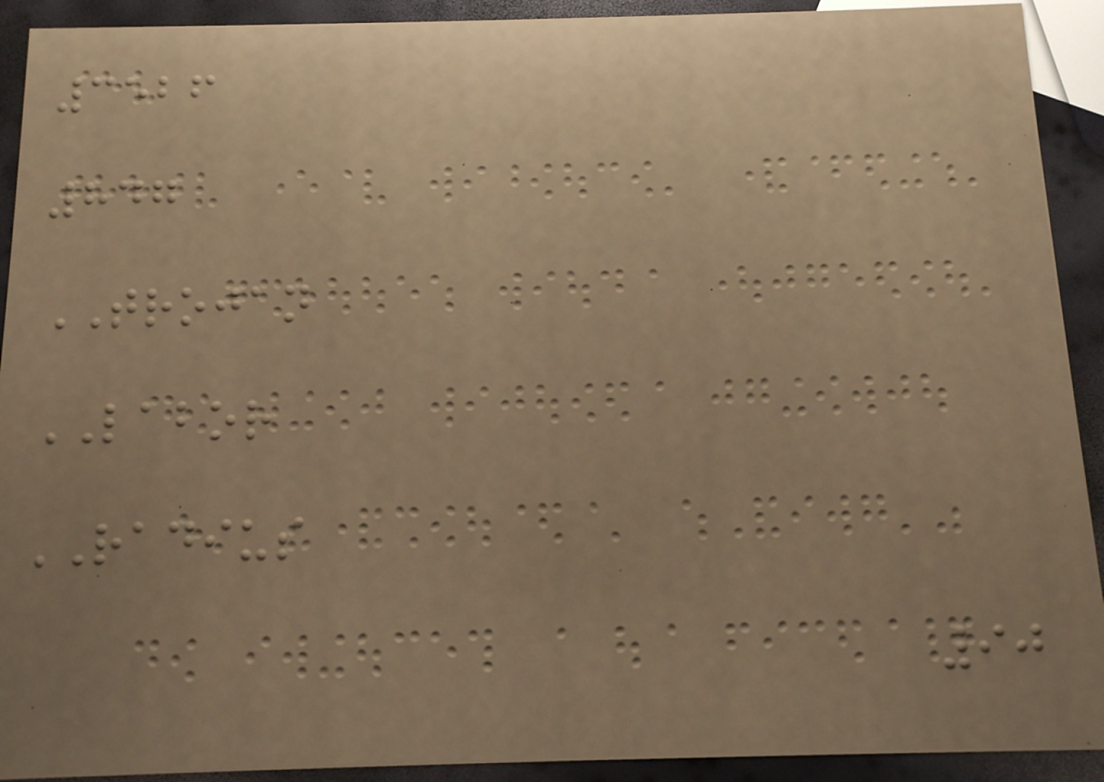3526
847
TROJAN
LABOR
RADIUS
90
